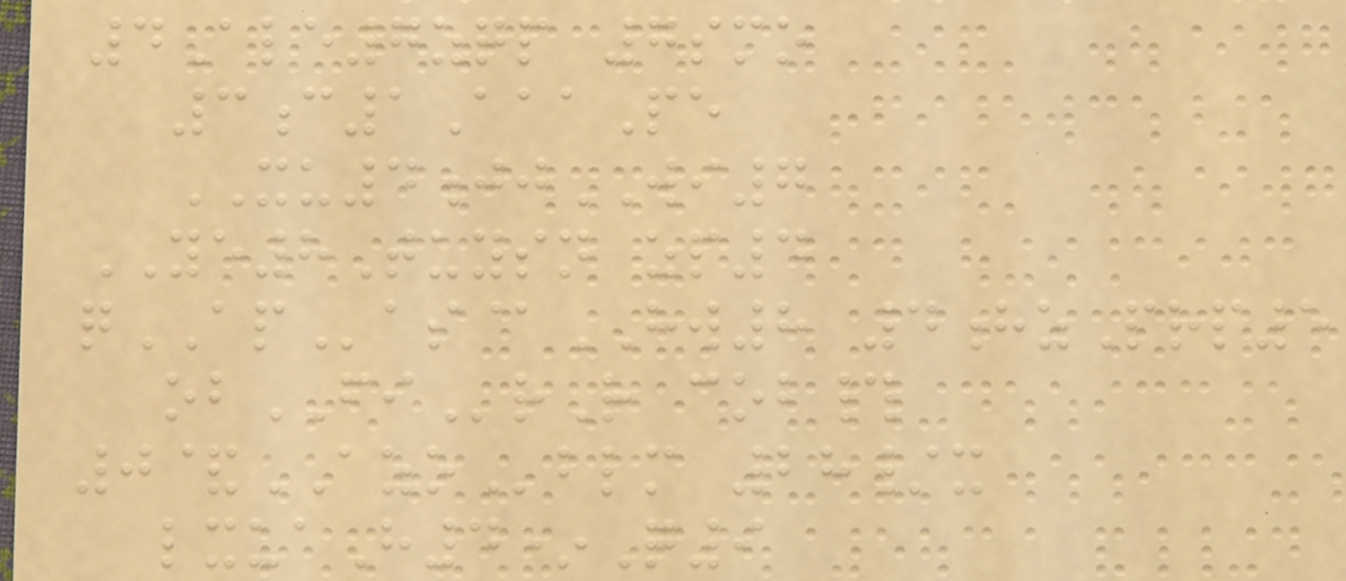4Ale7zqp 7smo
3c1AaaPe
XU4jjWI7
YE8Tuysn zp4
qAPas@HW8 4hzPrp5
obFIrR cob#
0&AZOblm 28/x
lxuaH4*Q9
